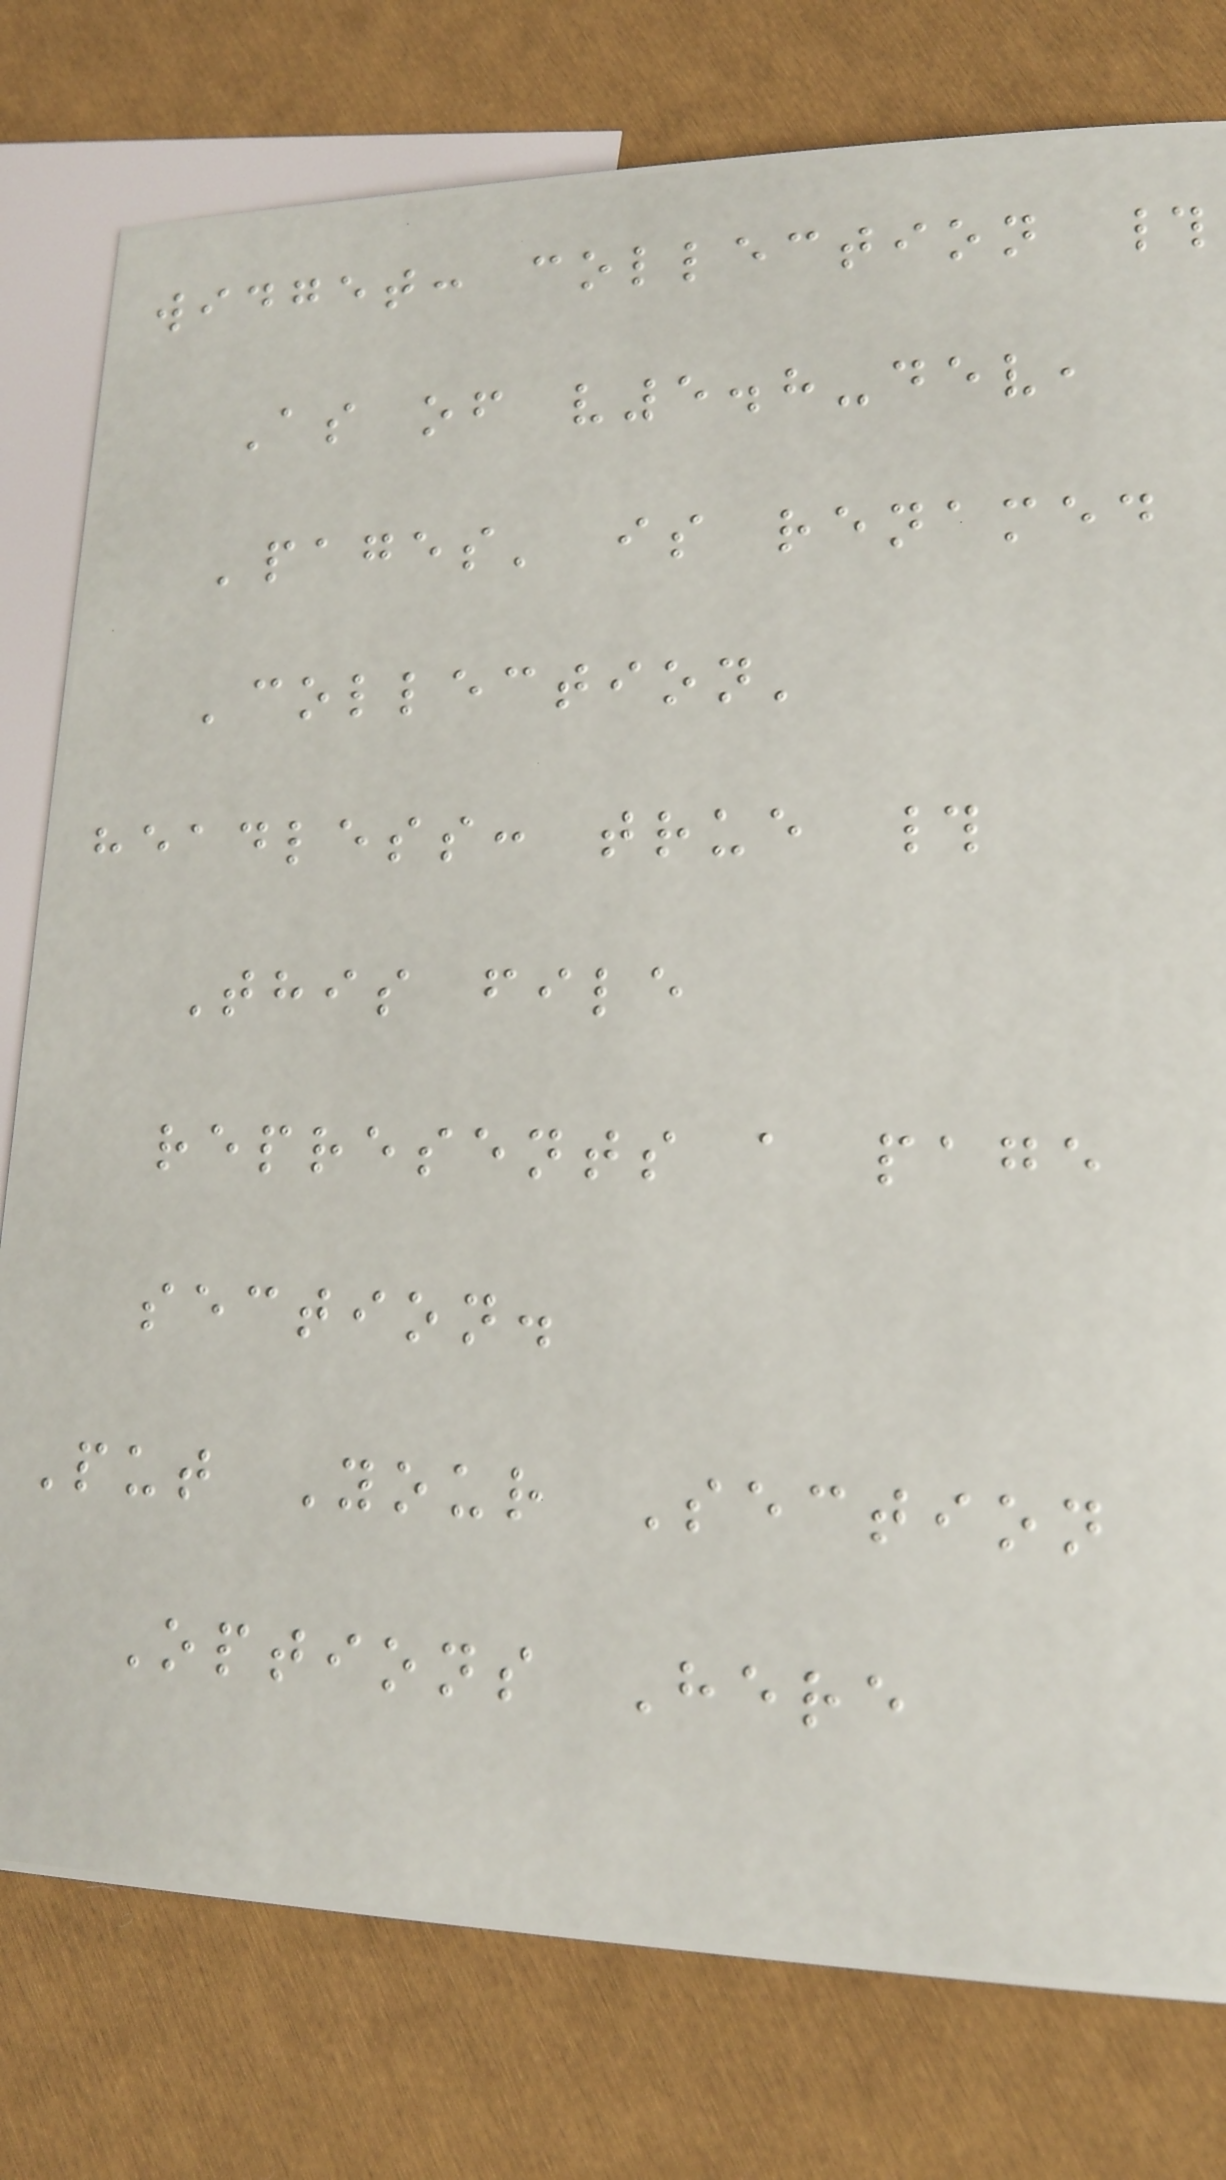widget: collection #
As of v5.8-dev,
'pages' is renamed
'collection'
headless: true #
This file
represents a page
section.
Put Your Section
Options Here
